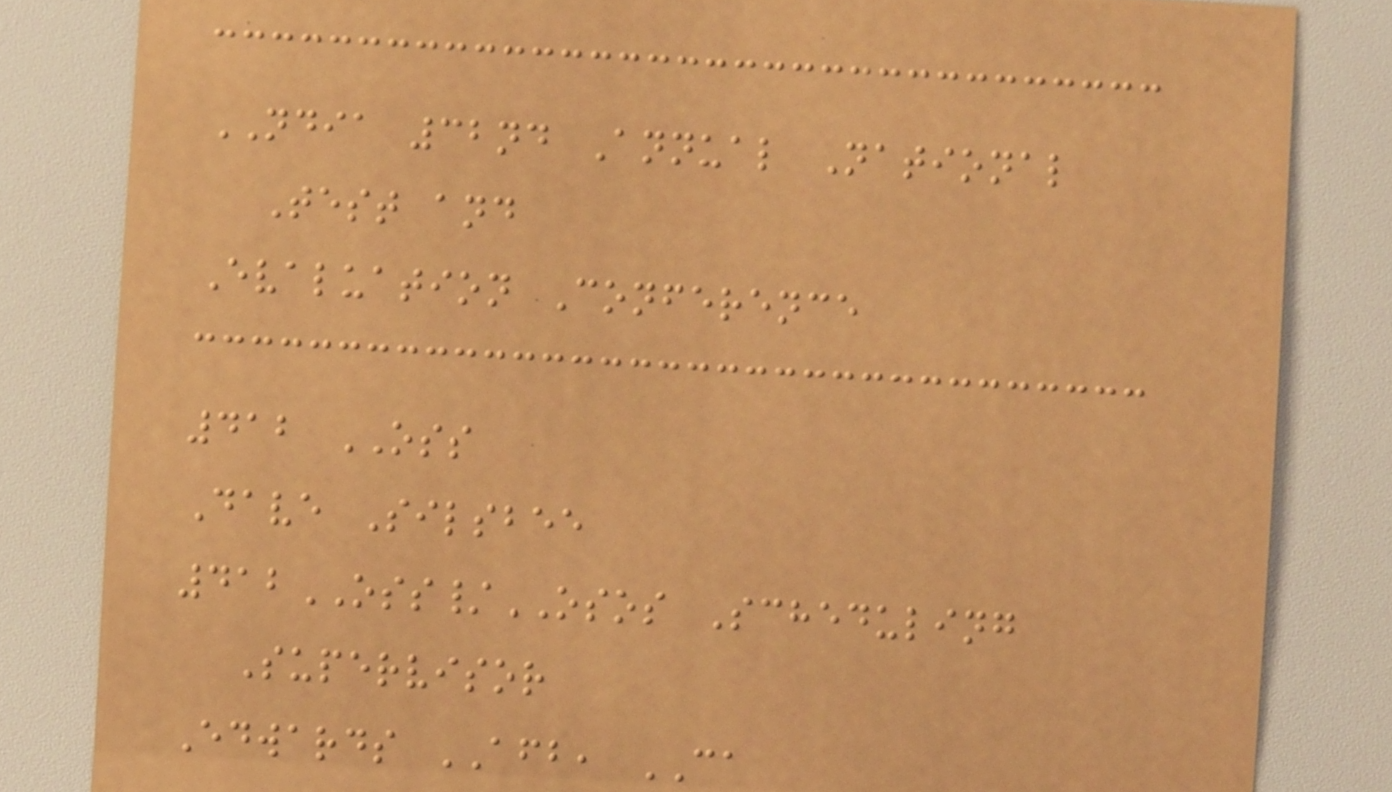NDIA 32nd Annual National
Test and
Evaluation Conference
412 OSS
Dave Silsbee
412OSS/OSOS Scheduling
Supervisor
Edwards AFB, CA
